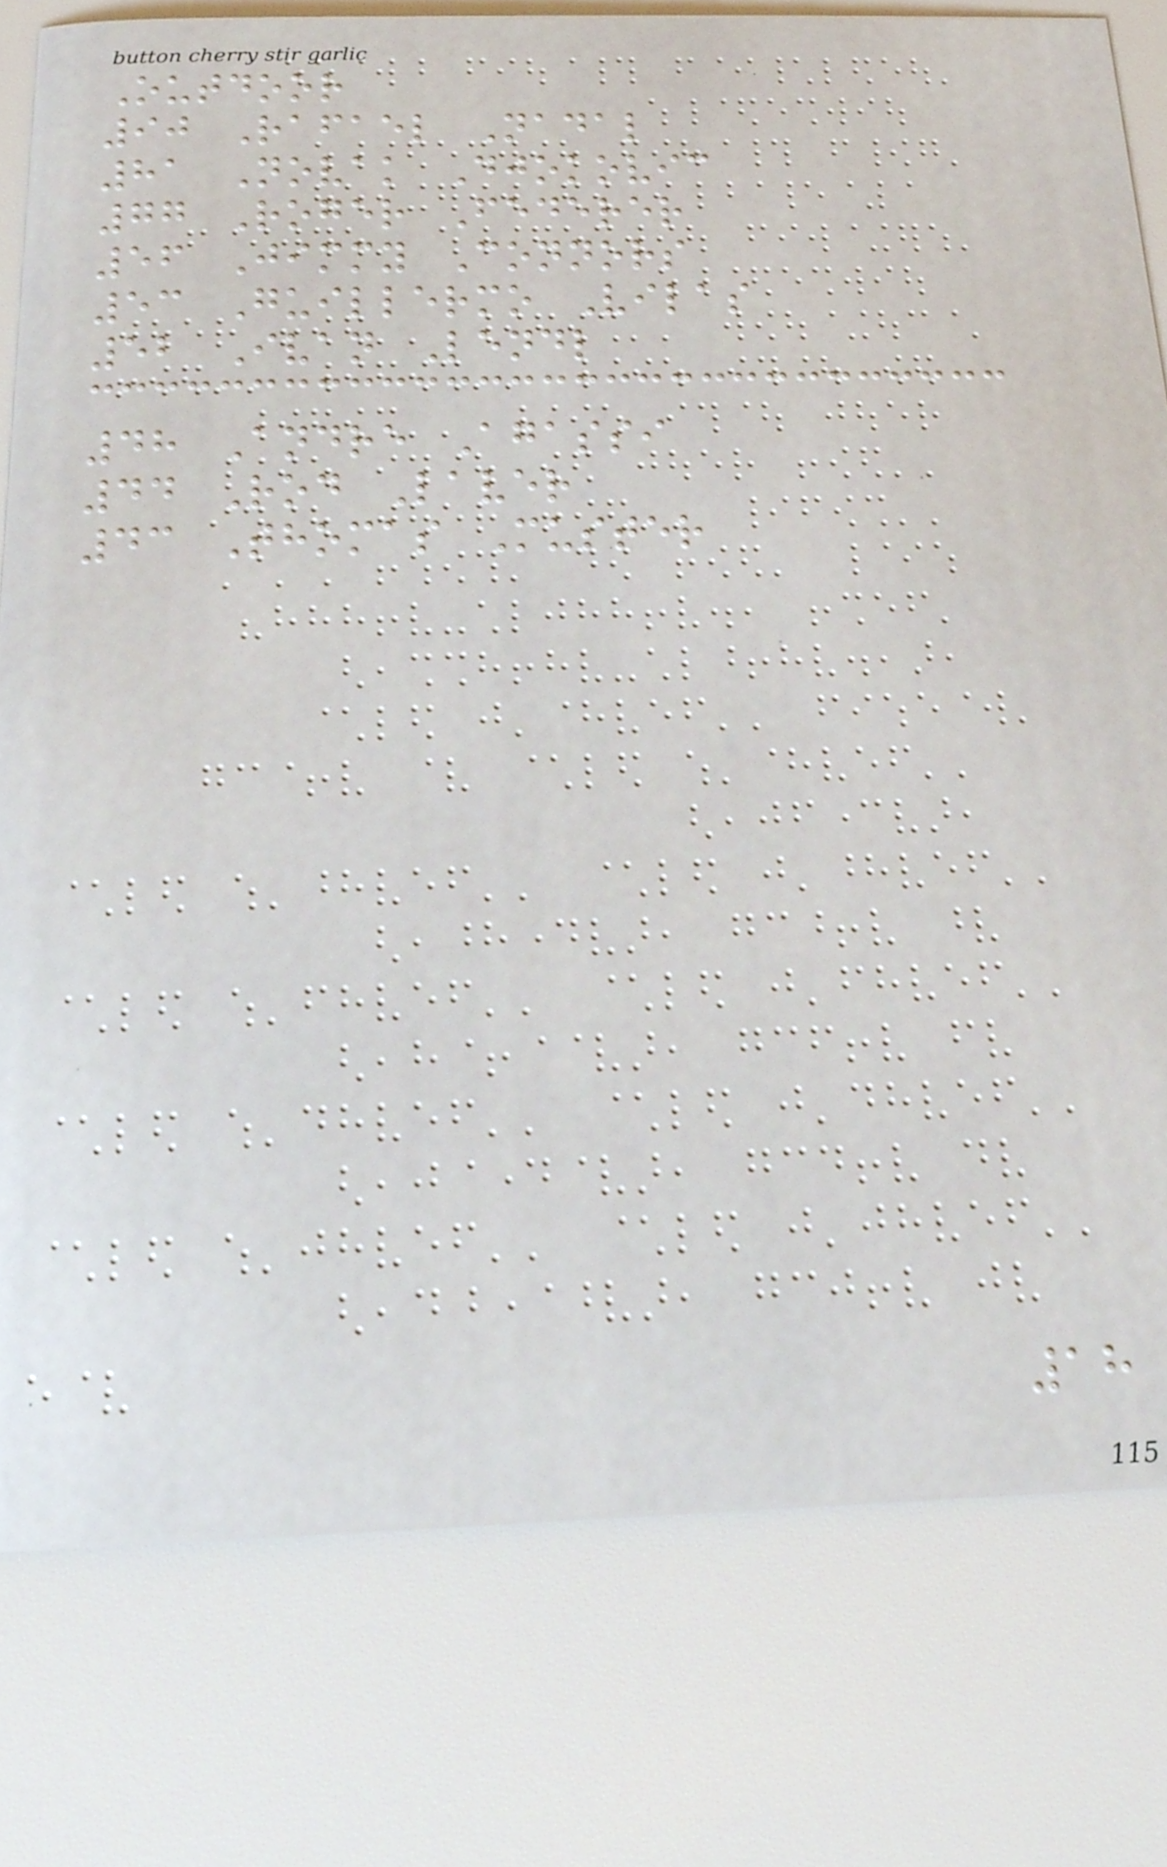Outdoor
90 Rafael Nadal
81 Novak Djokovic
77 Roger Federer
56 Jimmy Connors
53 Guillermo Vilas
52 Ivan Lendl
48 Andre Agassi
44 Rod Laver
43 Thomas Muster
18
